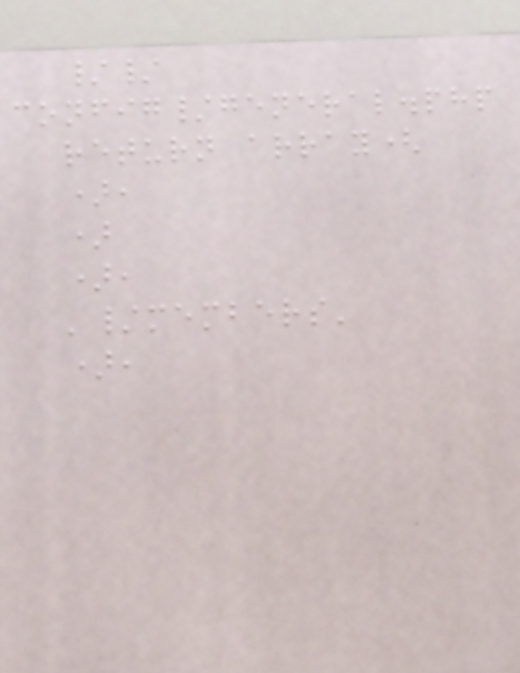//
config/general.php
return array(
),
)
),
'/members'
),
